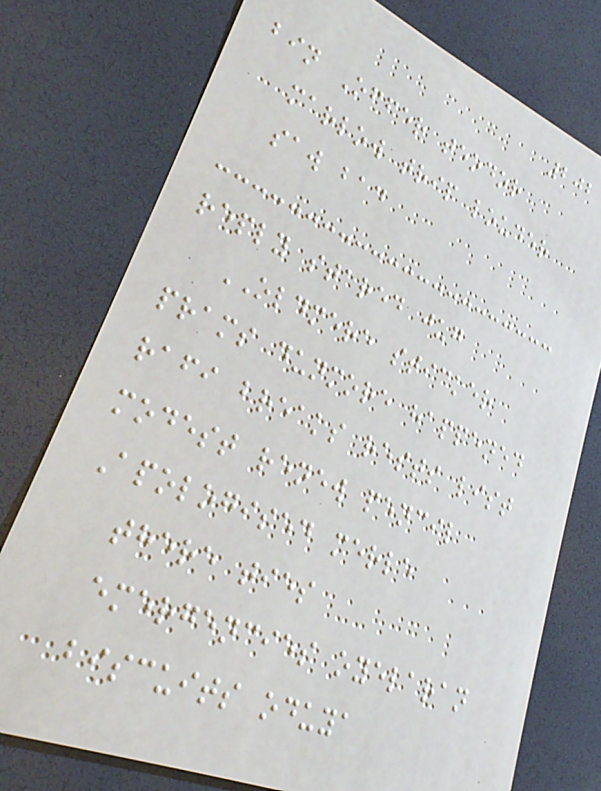202
bin Offer teodor
marlow trip louder
saw bad
reply stared jug
OLDMERE sticker
prams dunmore happened
rafi breaks rests list
modest renew pencil
Apologised merle
there ties
emergencies oyelaran
biscuits oduya
